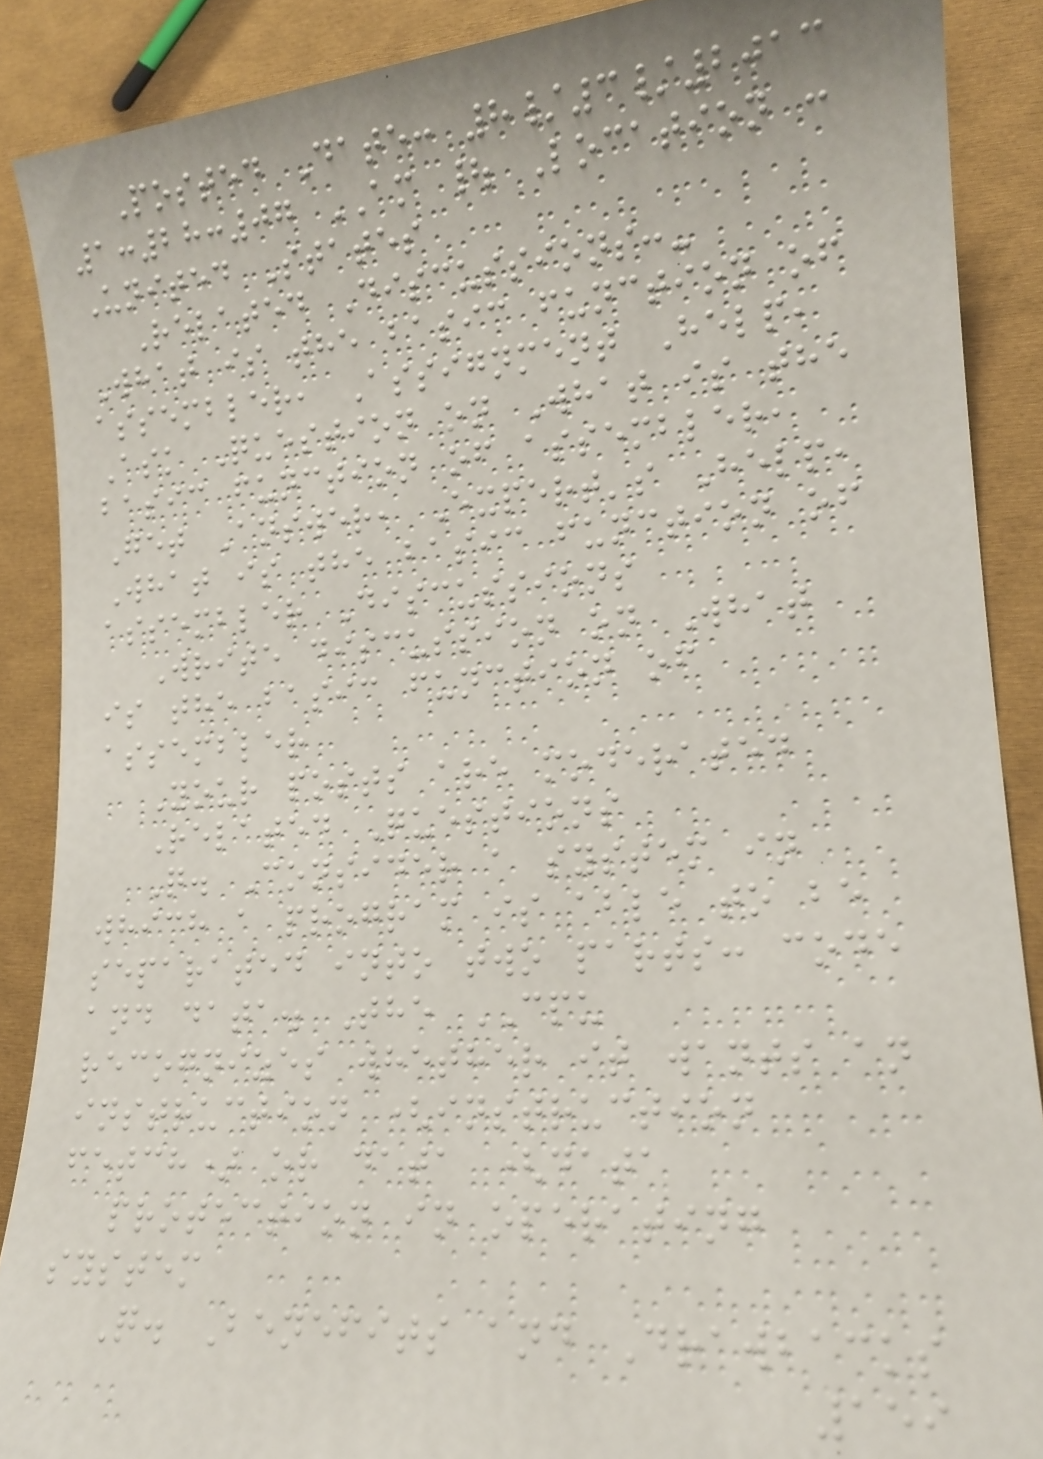Posted Date: 8/3/2013
1:28:07 AM | Location :
United States
Related Discussions:-
What is the basic function of
assembler, Assignment Help,
Ask Question on What is the
basic function of assembler,
Get Answer, Expert's Help,
What is the basic function of
assembler Discussions
Write discussion on What
is the basic function of
assembler
Your posts are moderated
Related Questions
Q. Consider a system in
which a program is able to be
separated into two parts: code
and data. The CPU
recognizes whether it wants an
instruction (instruction
fetch) or data (data
protection in operating
system
Q. Benefits and Drawbacks
159
